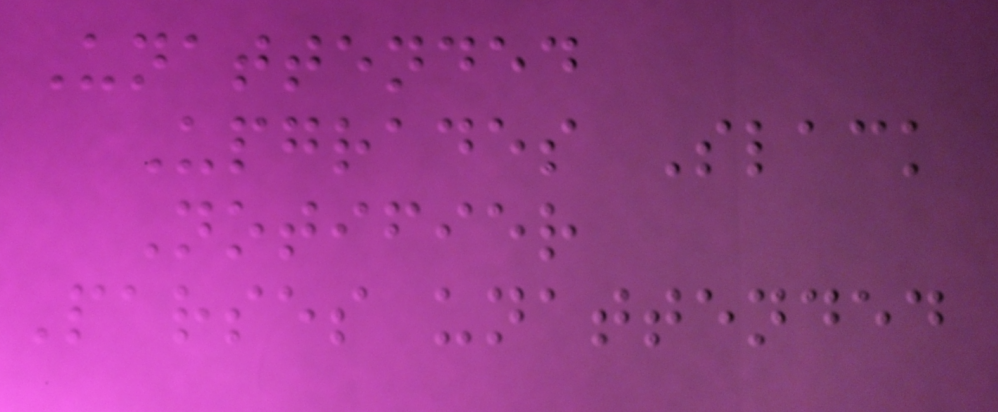Unattended
Upgrades Slack
Notifier
Parses unattended
